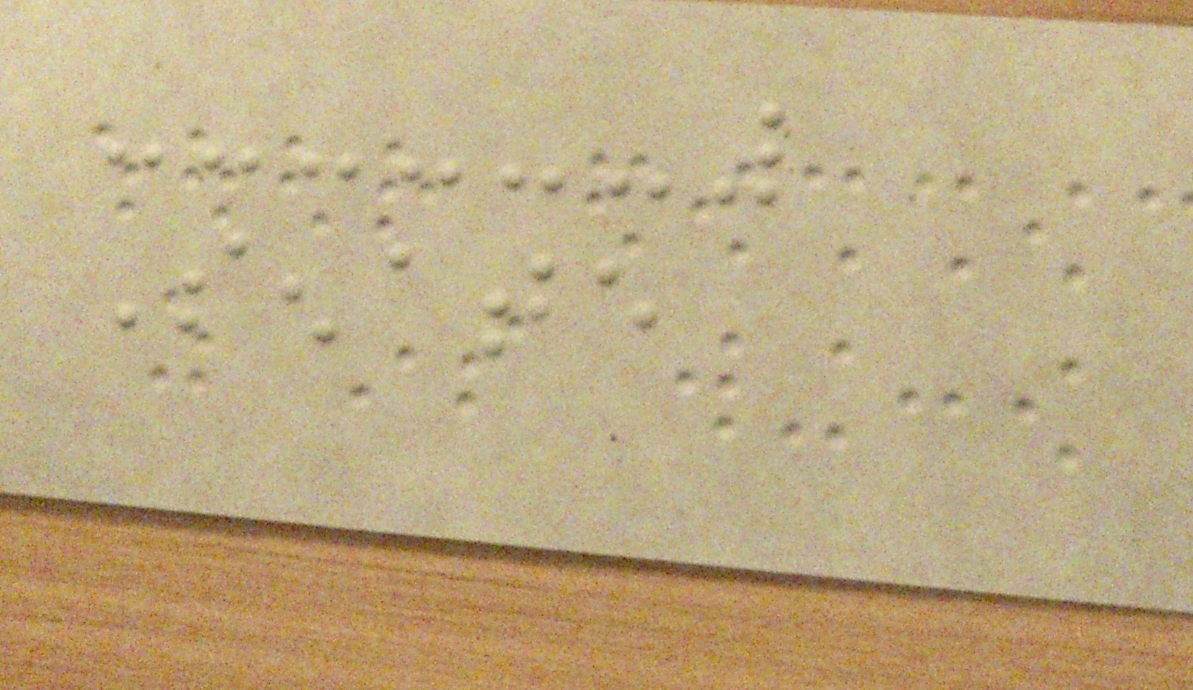Senate
